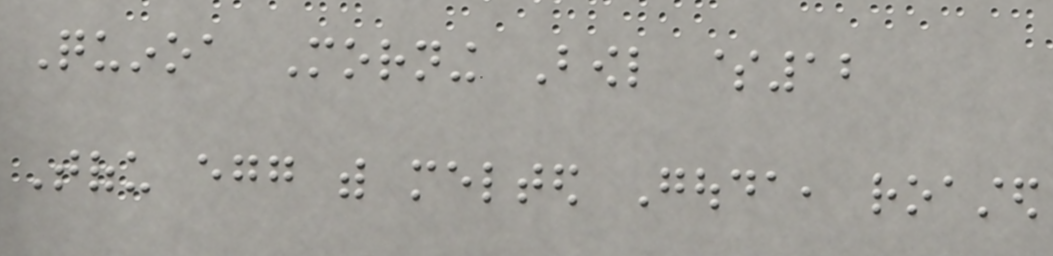Quinoa Morning Bowl $12
Tofu egg with melted Gouda, roasted
